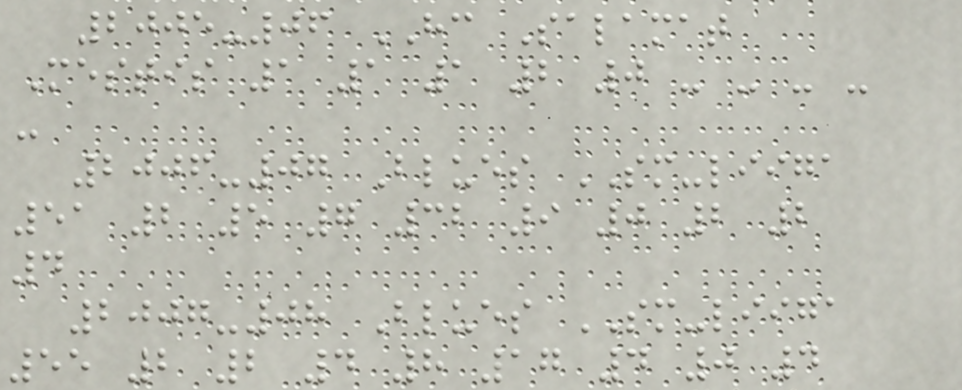2005-06 HC Salamat
Mestis 1 1 1 2 0 - - - -
-
2006-07 Blues SM-liiga
51 2 5 7 32 9 0 2 2
4
2007-08 Blues SM-liiga
55 2 2 4 8 17 4 0 4
